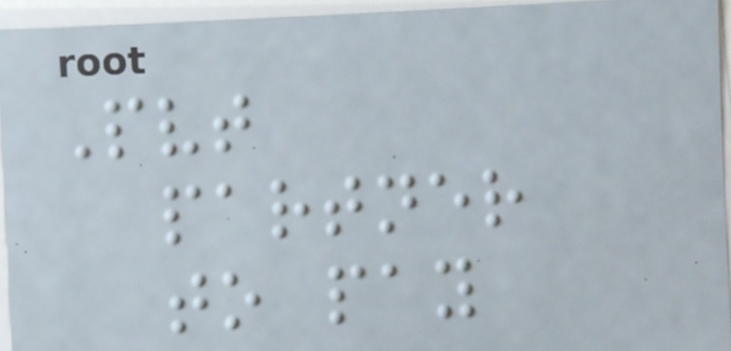Pvt
partner
to pay
